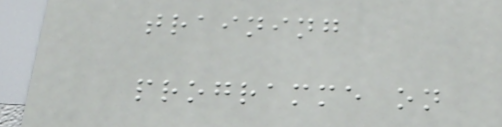training
programme on
